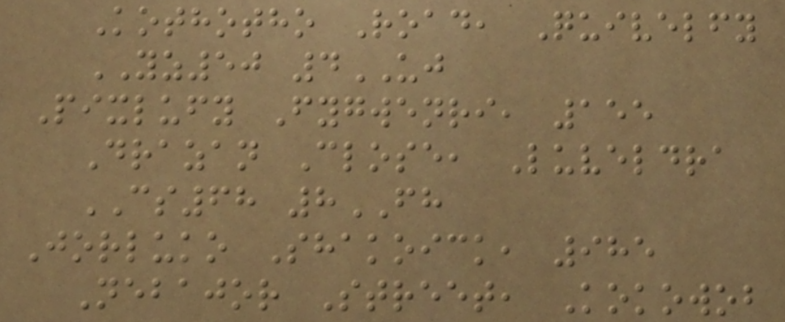Kothotho Road, Quivelfy
YZ50 4UJ
Pixlufy Fygwenri, 155
Drazan Close, Luveldra
CS68 8FH
Jorluko Shakoick, 985
Nebajor Street, Kokowob
